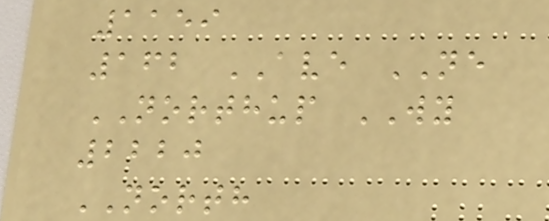1159
162 AVE NE
NORTHUP WY
2220
NORTH
